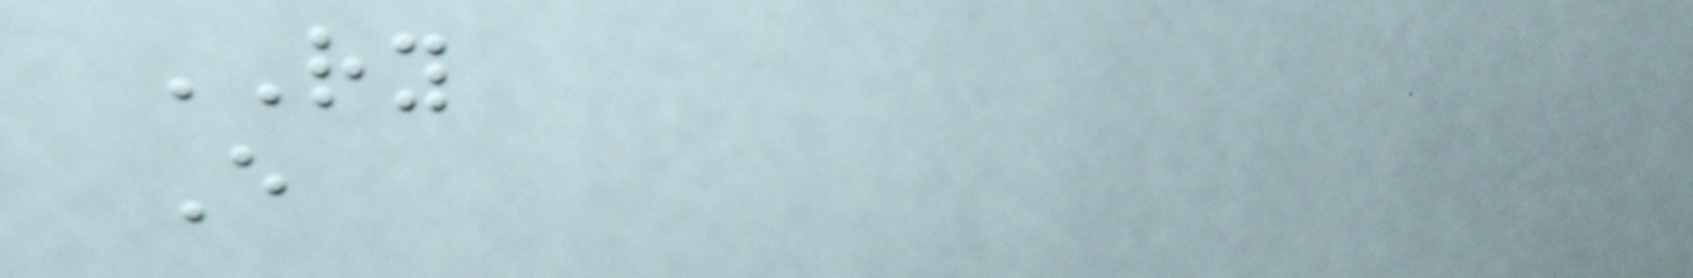RY
E
